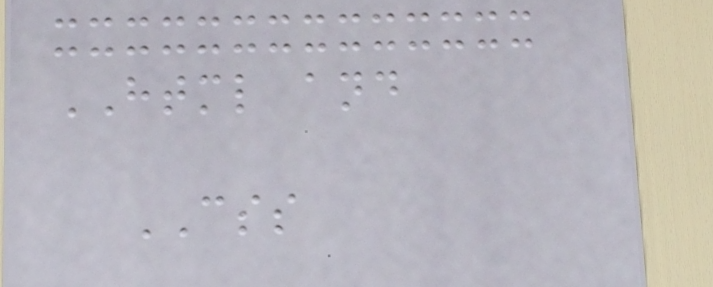HTML and
CSS
